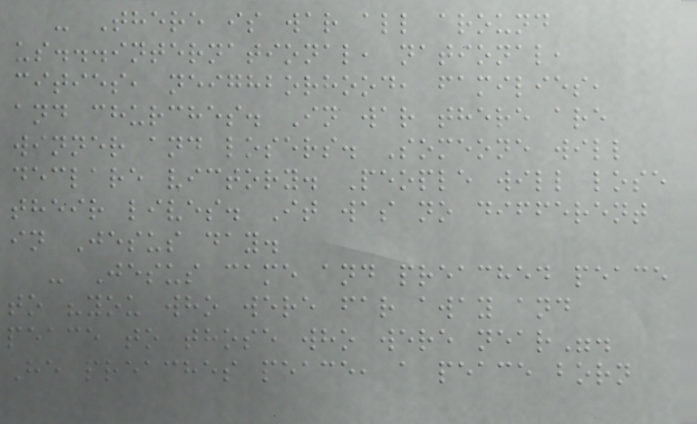- There is war all around
us...international, national,
cities, neighborhood, families,
and churches. In war there are
winner and losers. Someone will
declare victory. People will lose
their lives. It was no different
in Jesus day.
- Jesus came and preached peace
to "you who were far away and
peace to those who were near".
He preaches peace, a peace born
